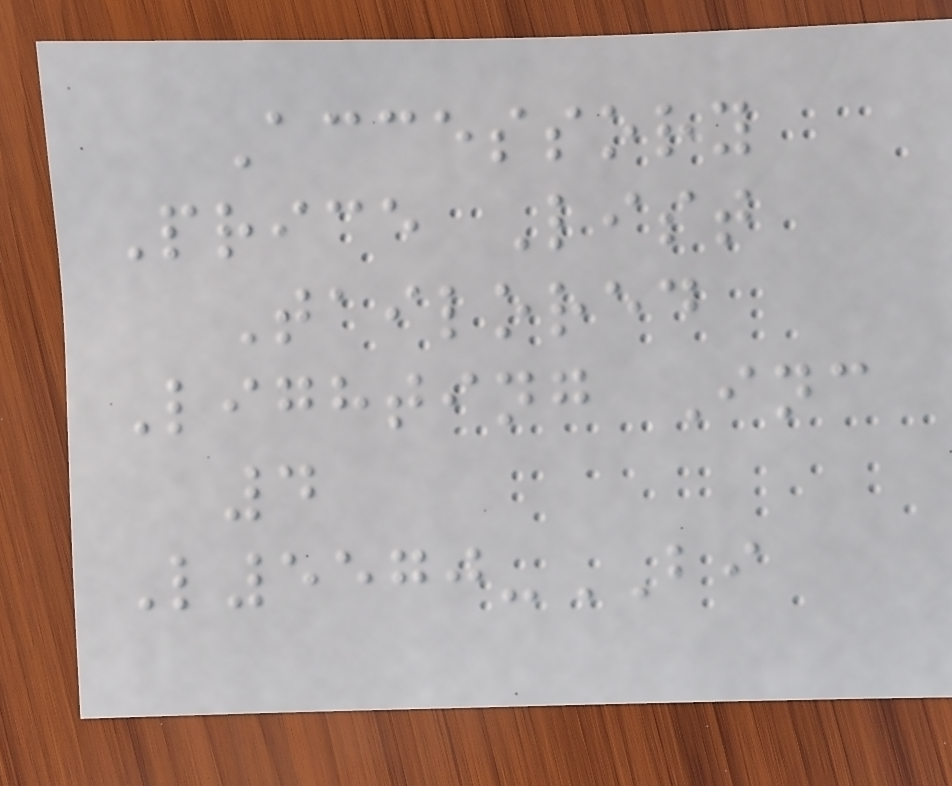Accessory
Price List
Tailored
Lighting Inc
4
L5570-BI
